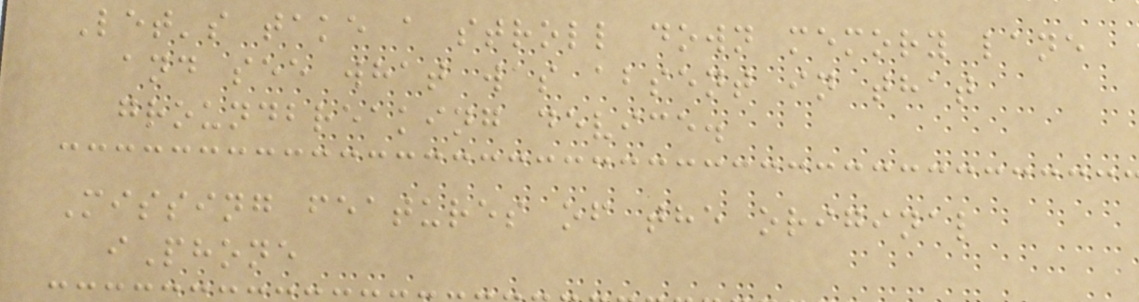Let's take a stroll down memory lane
and see what was absent in that
groundbreaking device.
Missing features of the original
iPhone
